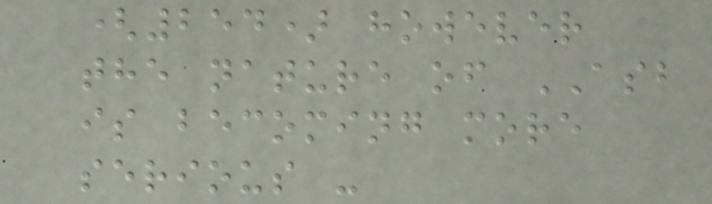(254) however
the nature of ASB
is becoming more
serious -
